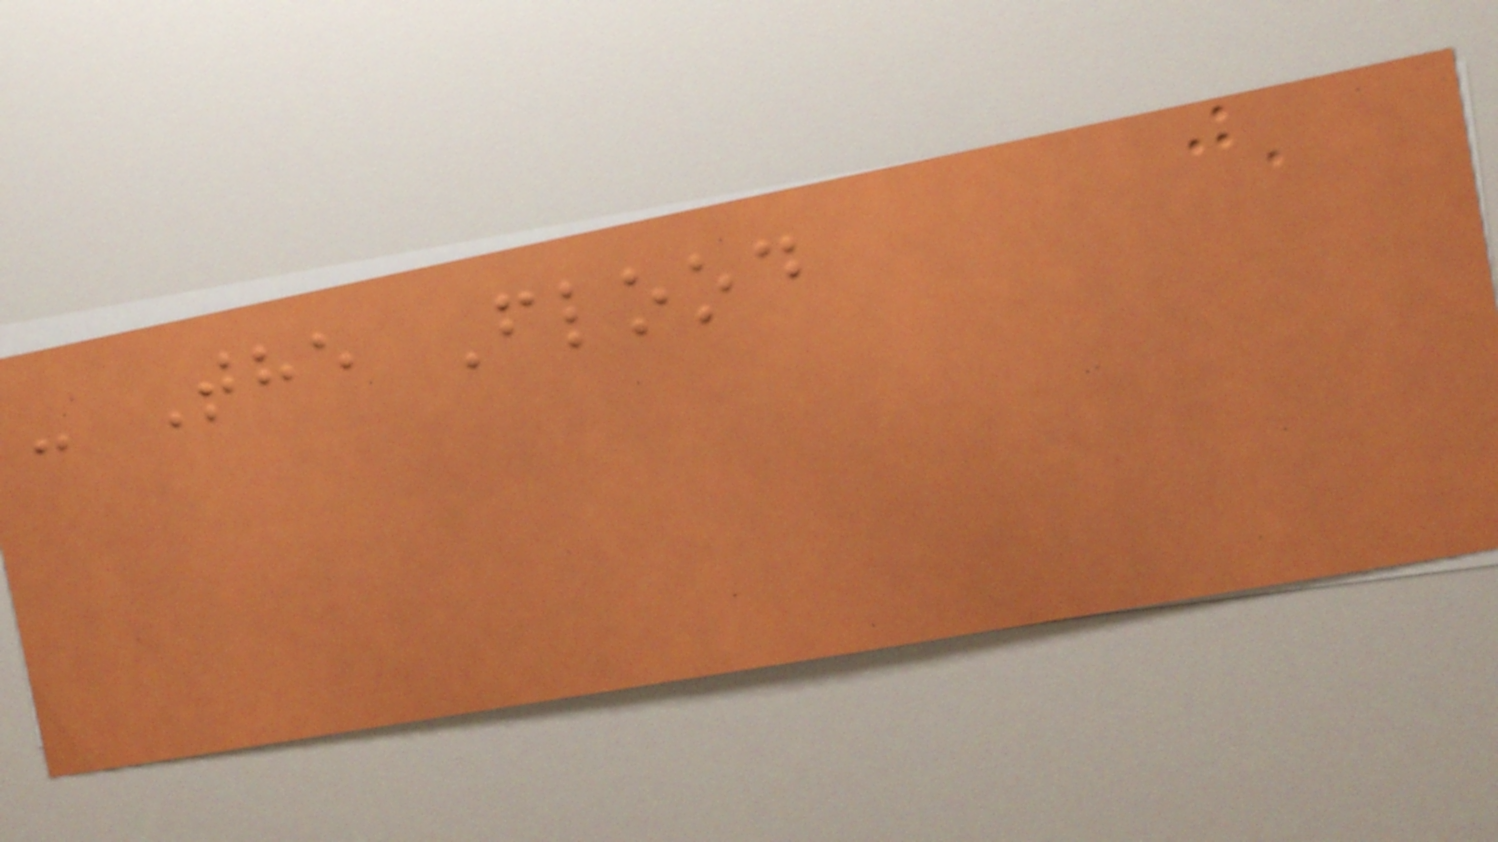- The Flood
